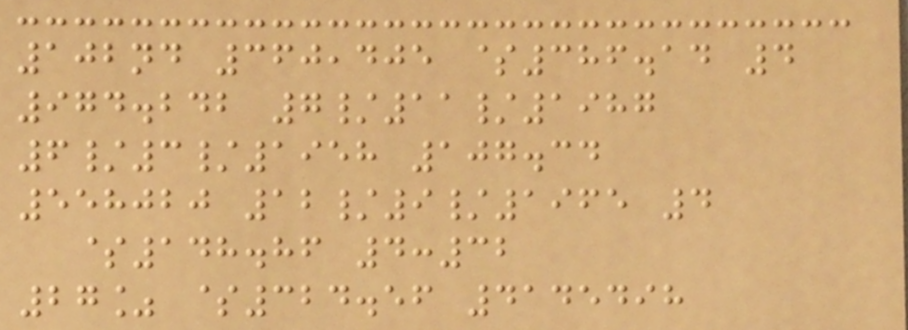102nd 360,405 $386.14 4
974.242 7/11/1987
6/3/1958 107.34
558020 12/9/1965 4
$148.86 4:32
27% $324.56 4145498
